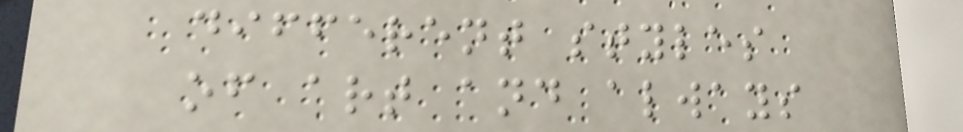different styles
of art and always
